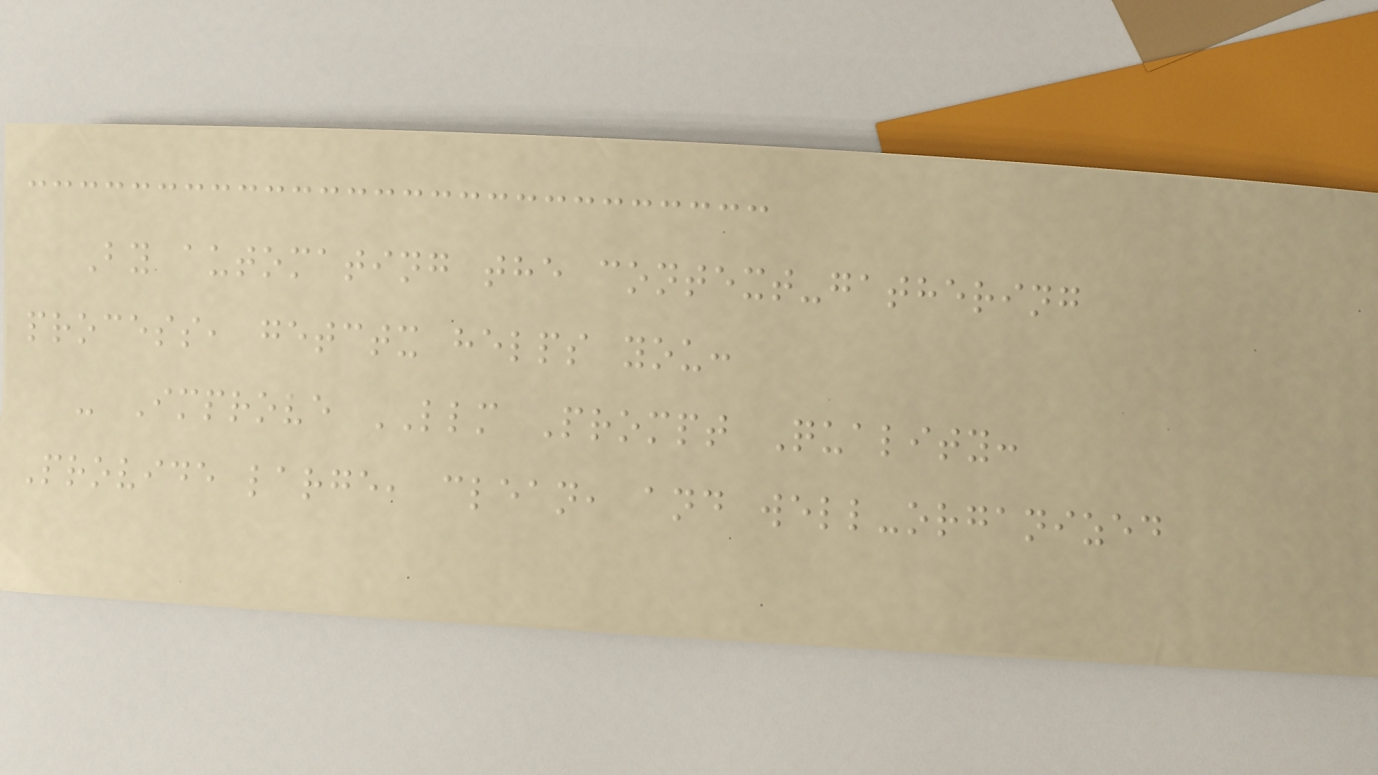By automating the context-gathering
process, getctx helps you:
- Improve LLM Prompt Quality:
Provide large, clean, and well-organized
